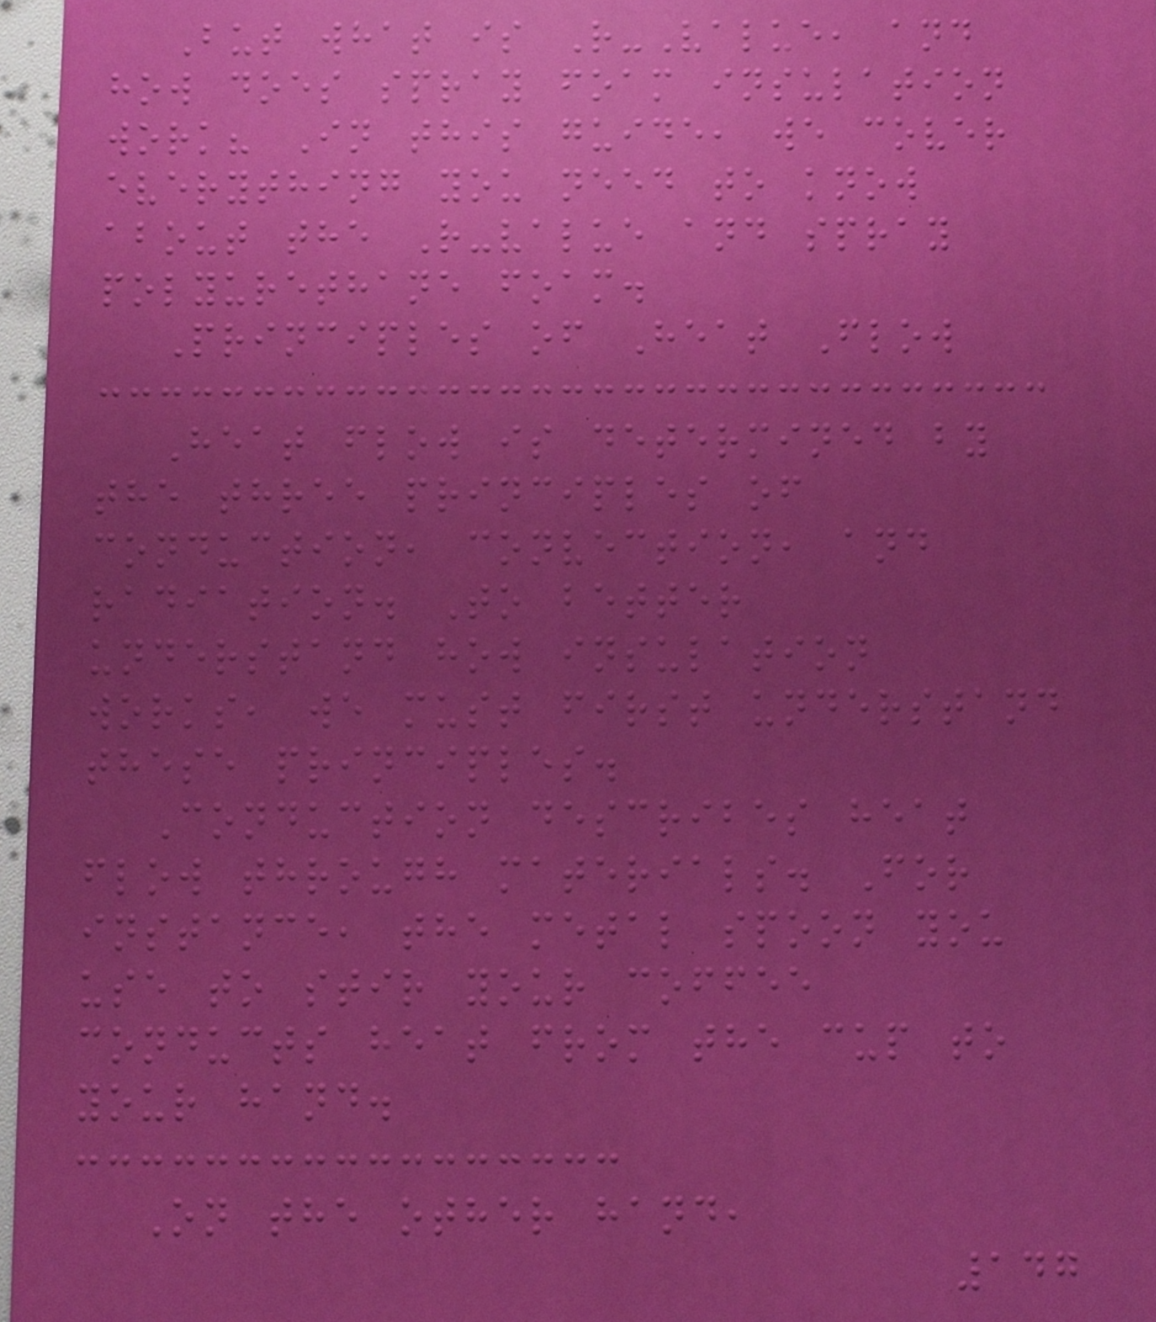But what is R-Value, and
how does spray foam insulation
work? In this guide, we cover
everything you need to know
about the R-value and spray
polyurethane foam.
Principles of Heat Flow
Heat flow is determined by
the three principles of
conduction, convection, and
radiation. To better
understand how insulation
works, we must first understand
these principles.
Conduction describes heat
flow through materials. For
instance, the metal spoon you
use to stir your coffee
conducts heat from the cup to
your hand.
On the other hand,
147
